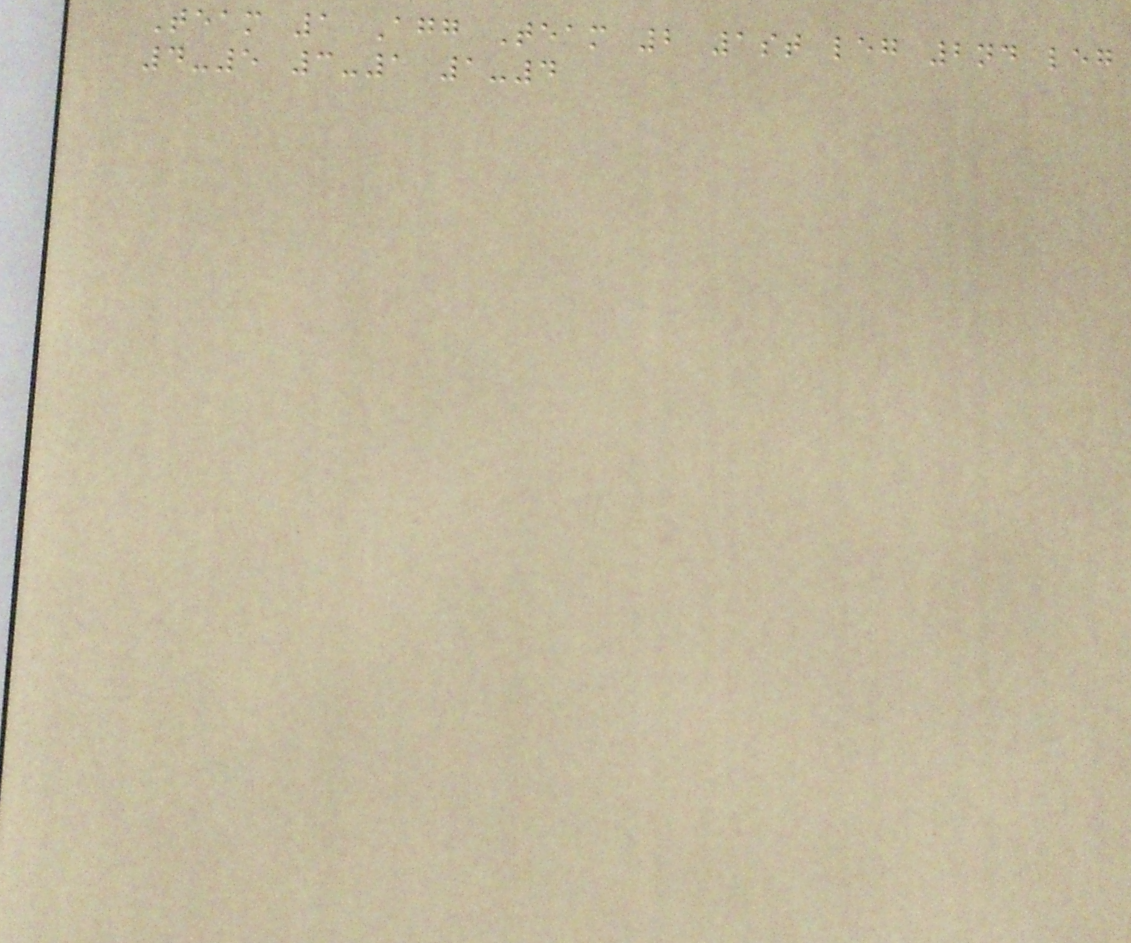Team 1 Agg Team 2 1st leg 2nd leg
4-5 3-1 1-4
